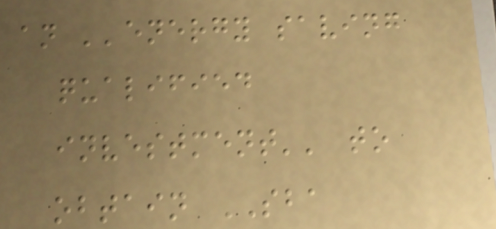an ''energy saving
qualified
investment'' to
obtain SBA
